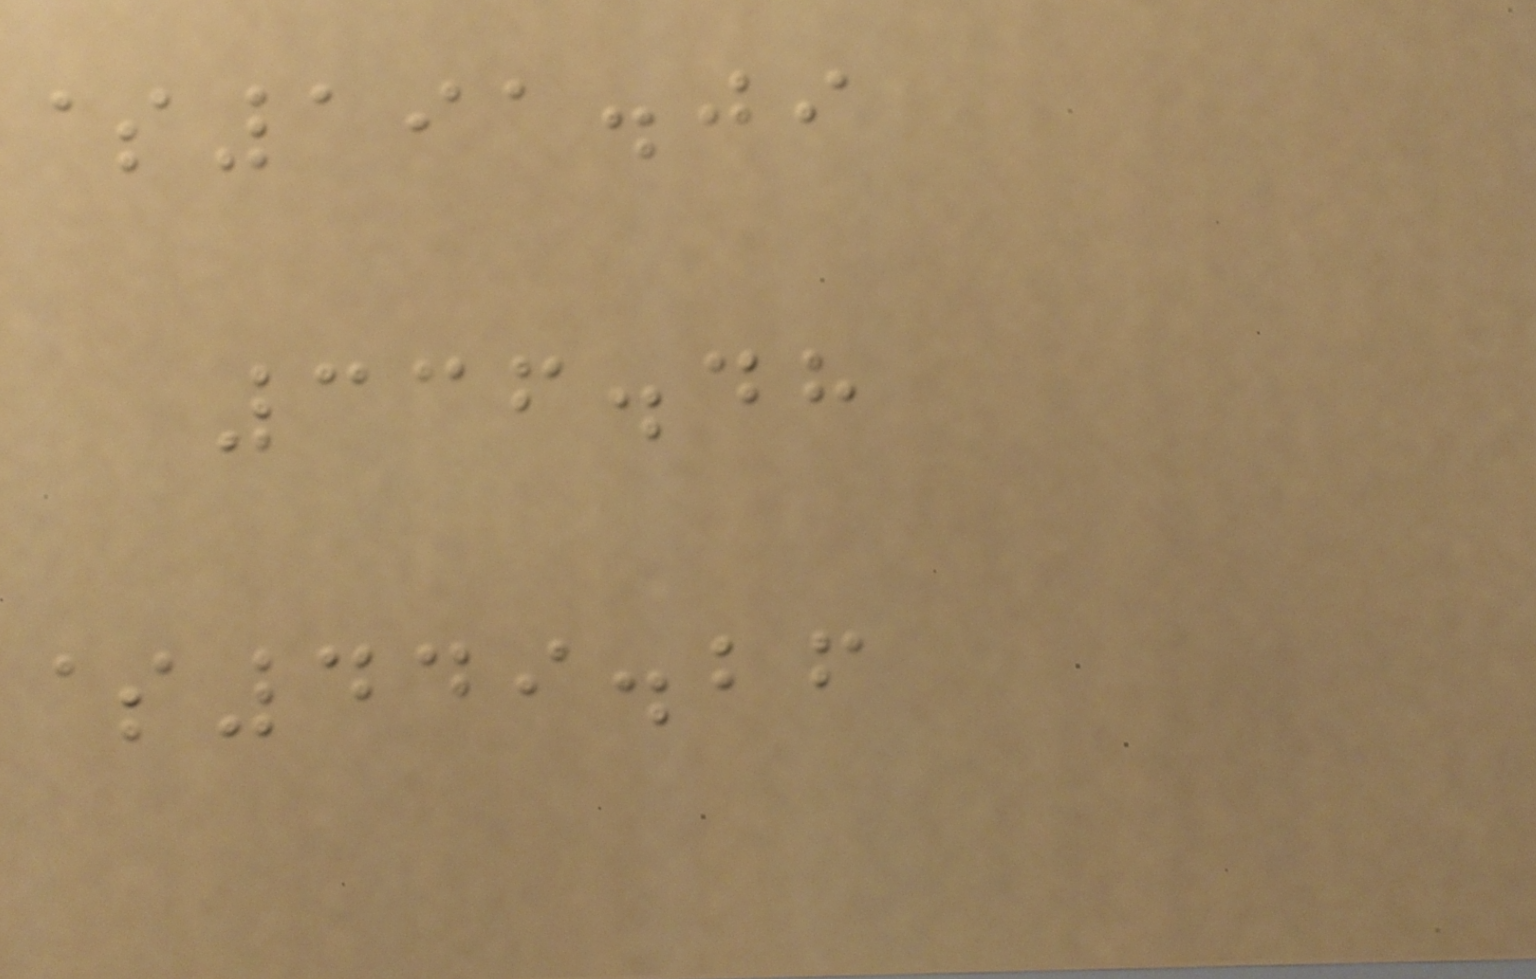$191.09
336.48
$449.26
